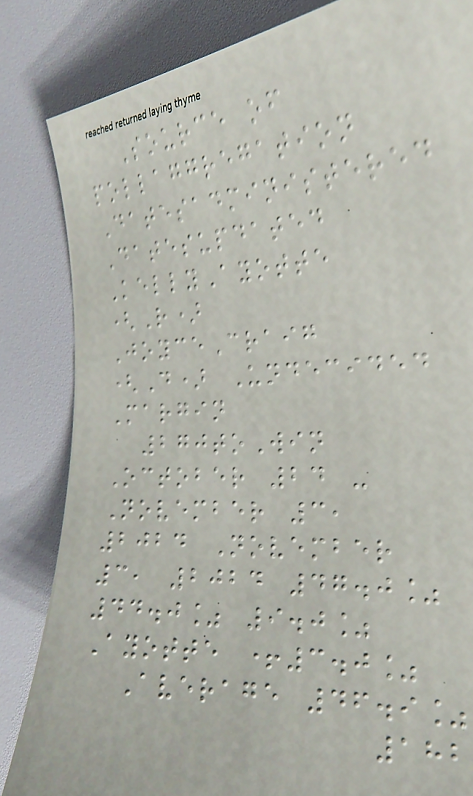Source of
pollaggregation
Datesadministered
Datesupdated
KellyAyotte
(R)
JoyceCraig
(D) Undecided
Margin
270toWin
October 24 -
November 3,
2024 November
3, 2024 47.0%
44.0% 9.0%
Ayotte +3.0%
Average 46.9%
182
